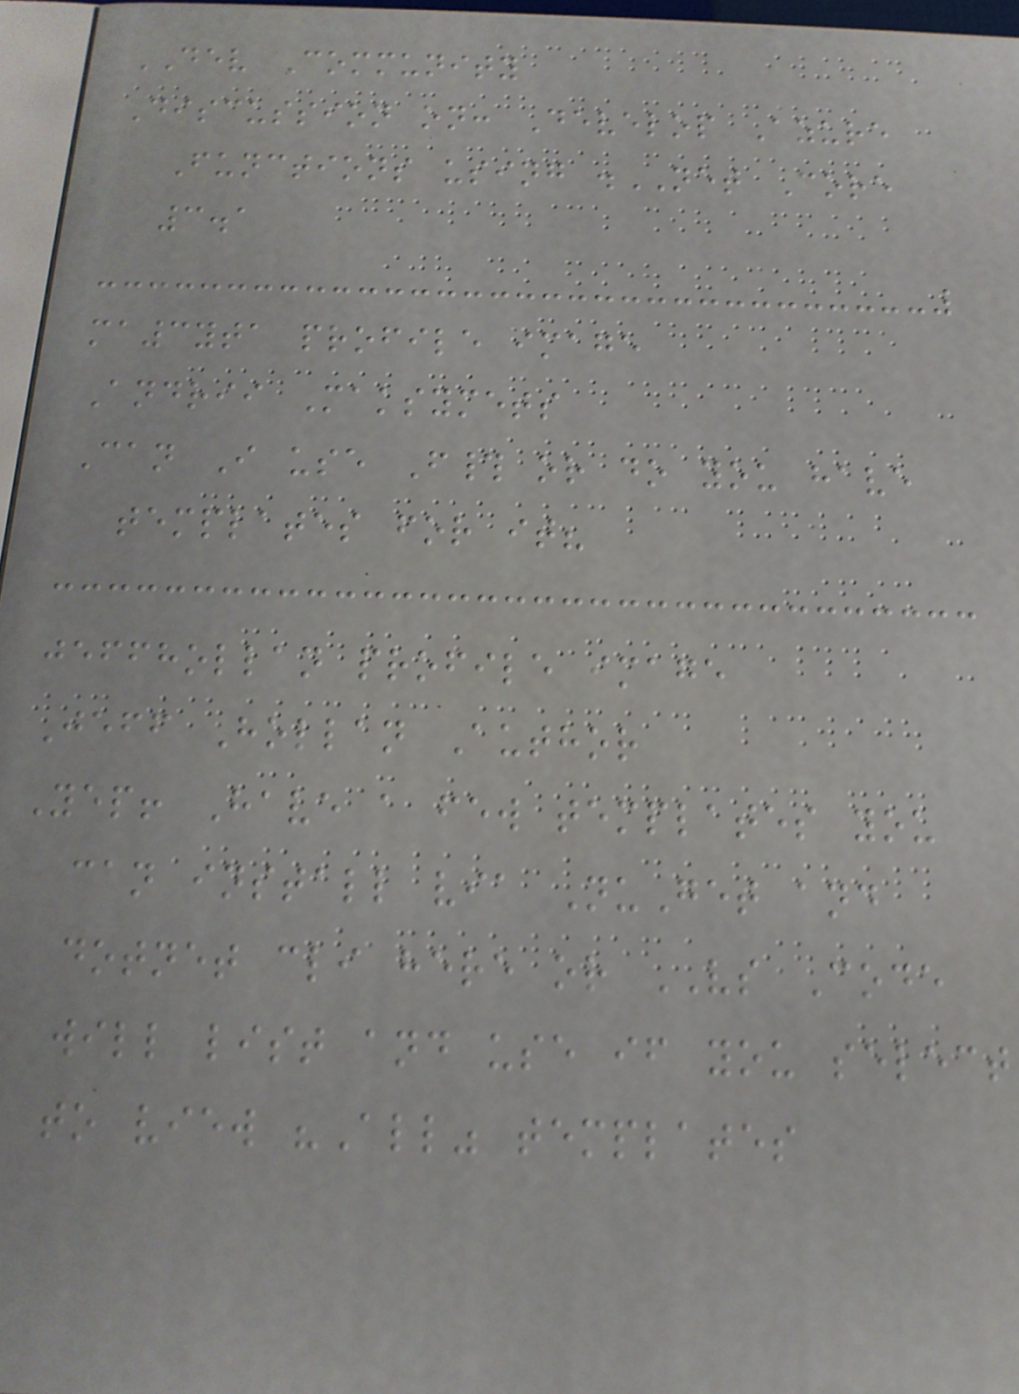DEV Community
Discussion on: Develop Azure
Functions using .NET Core
3.1
ma3yta profile image
Andrii Maksymets
Can I use F# or do you have
templates for it?
jeffhollan profile image
Jeff Hollan Author
Yep! Have a few templates you
can install via NuGet and
dotnet cli here or VS Code
will list and use if you select
to view "All" templates
